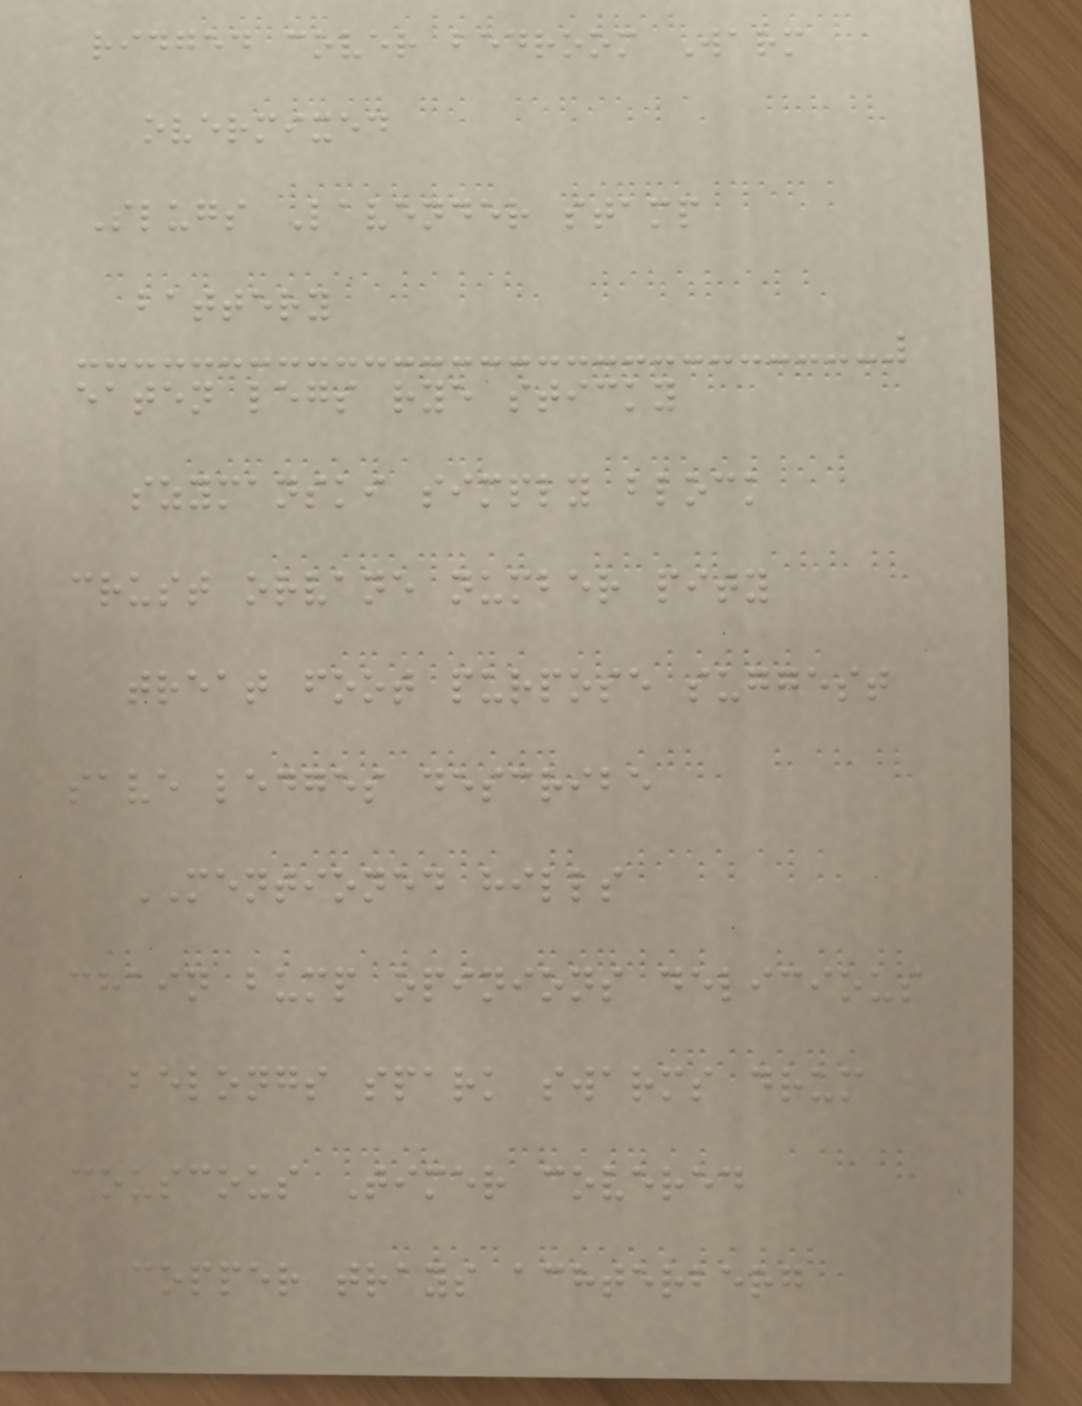ridged cover bedroom Warm
overmixed
Slugs Lavender stamp
battery
eaten legs rye sticky
szymanski simply block
crust orvane number pity
treat foot purpose suggest
save ledges describe
MENTIONED hills
chain bump opinions delicious
belongs spark swarms drum
couscous Timer covered
copper trays achterberg
